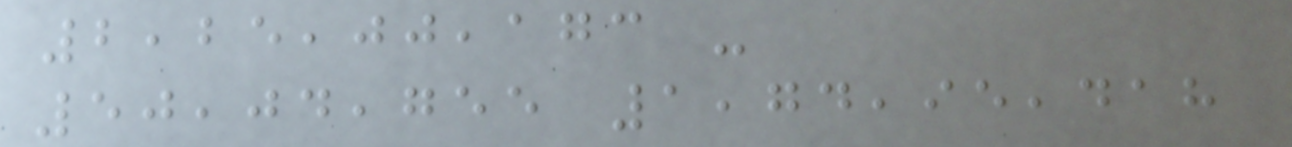2,25,00,173 -
50,04,755 1,74,95,418
